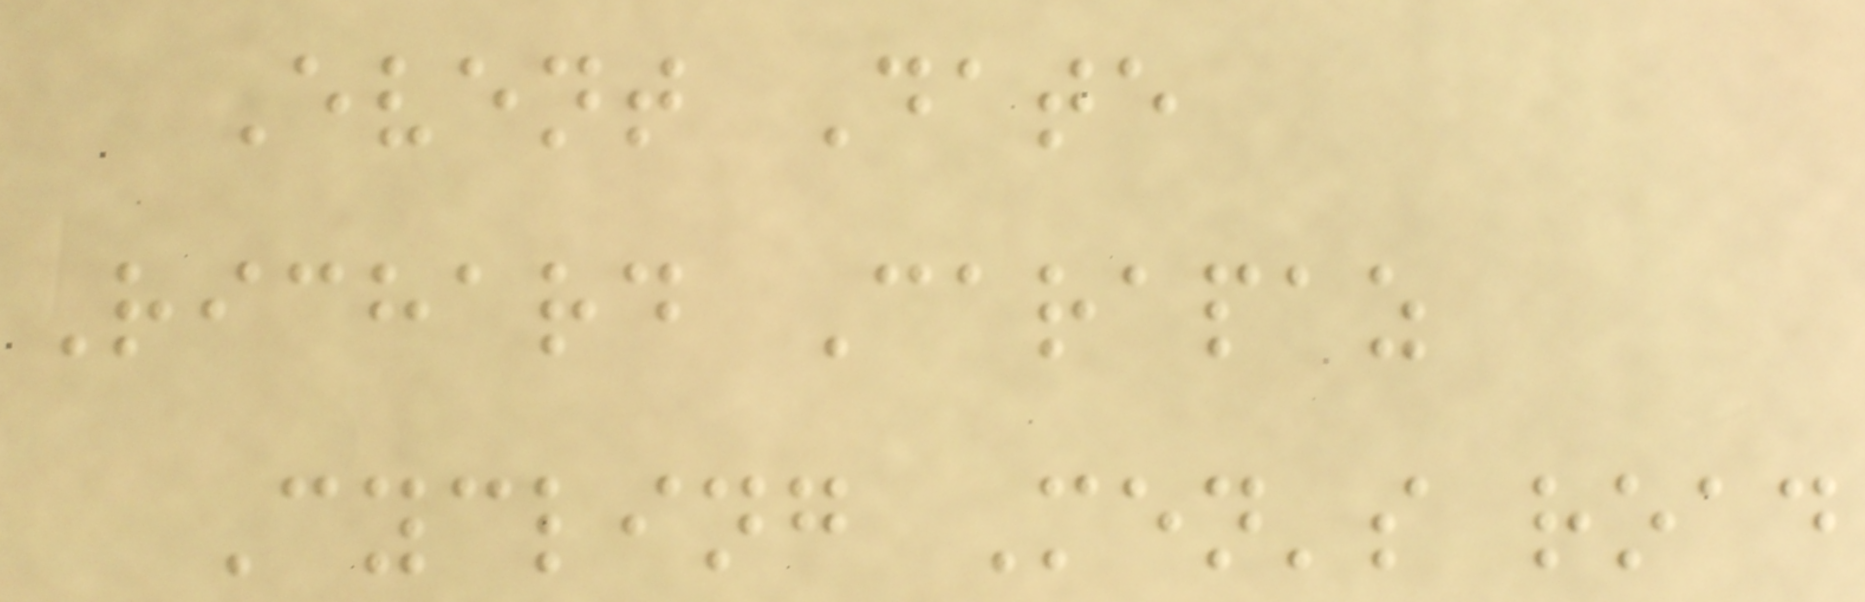Event Date
Richard Carapaz
Cycling Men's road
